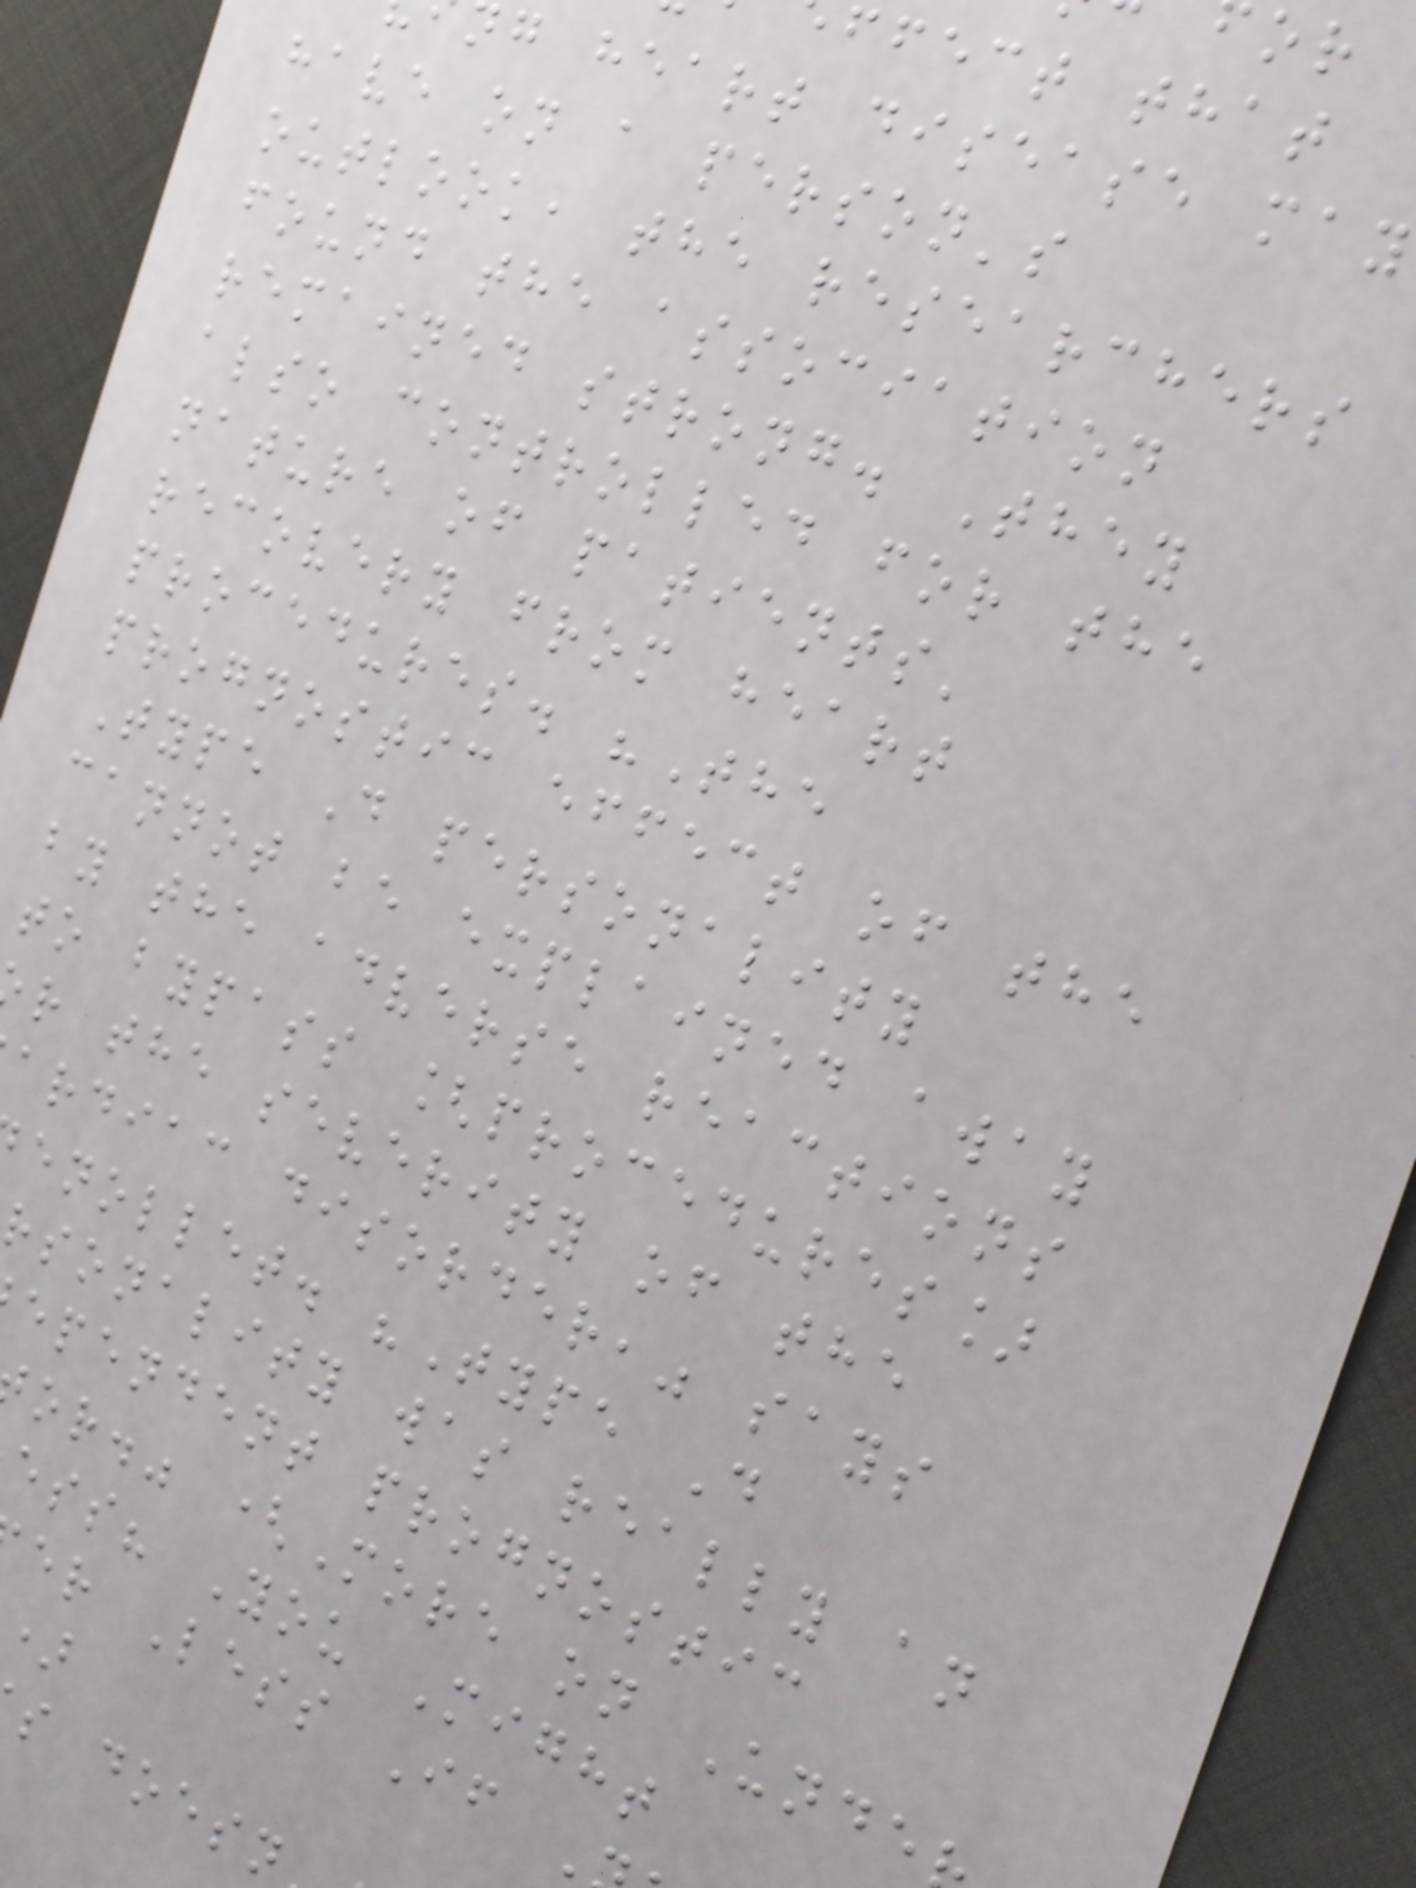ffect that
g heart disease may
have on a person's
outlook, the researchers
found the association
remained strong. They
also controlled for the
nature of patients'
recovery from heart
procedures. "The
prognostic effect of the
Type D personality
cannot be explained away
by the adverse reactions
to bypass [procedures]
r the severity of the
ardiac disorder," says
enollet. "Type D
rsonality was really an
ependent prognostic
or." (More on Unde
ess? You Might
er Less If
s doesn
